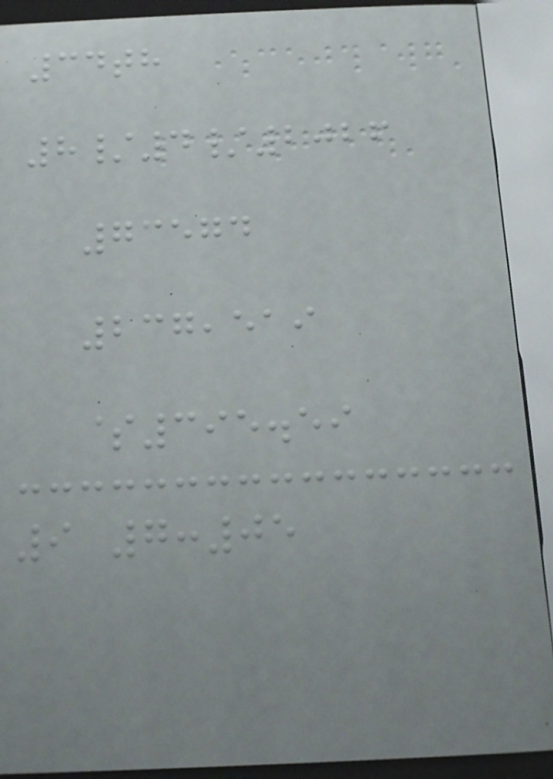34th
8/4/2026
73574
237,519
$395.59
9 7:05
